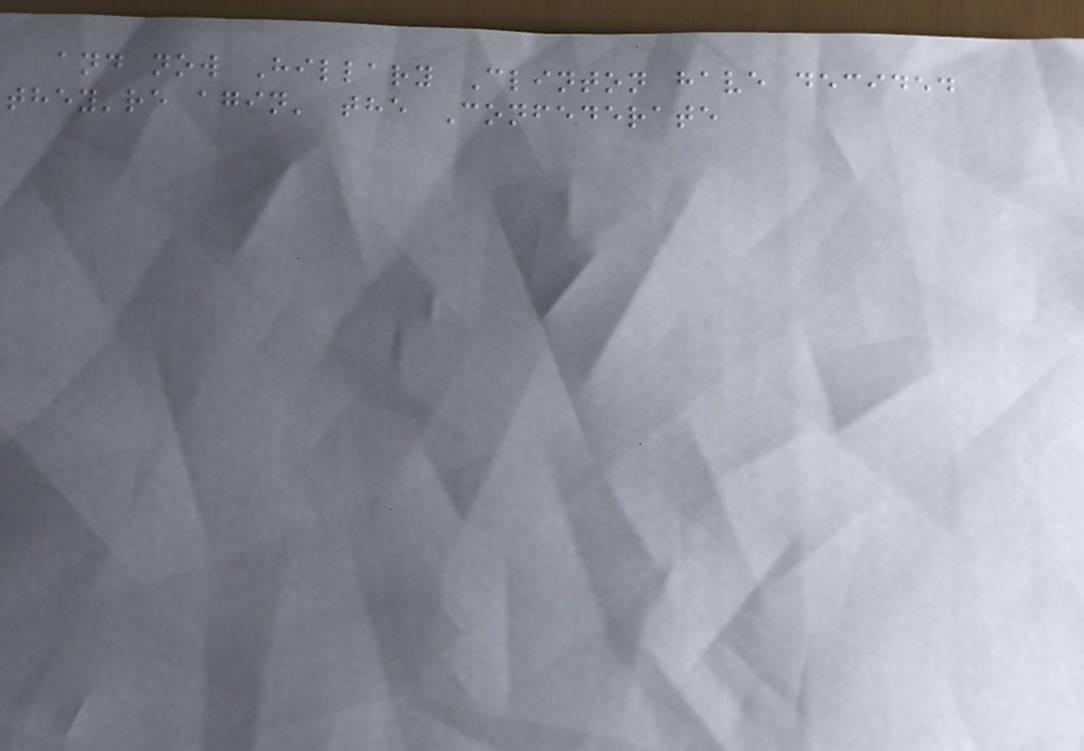and now Hillary Clinton have decided
they're agin' the Confederate
